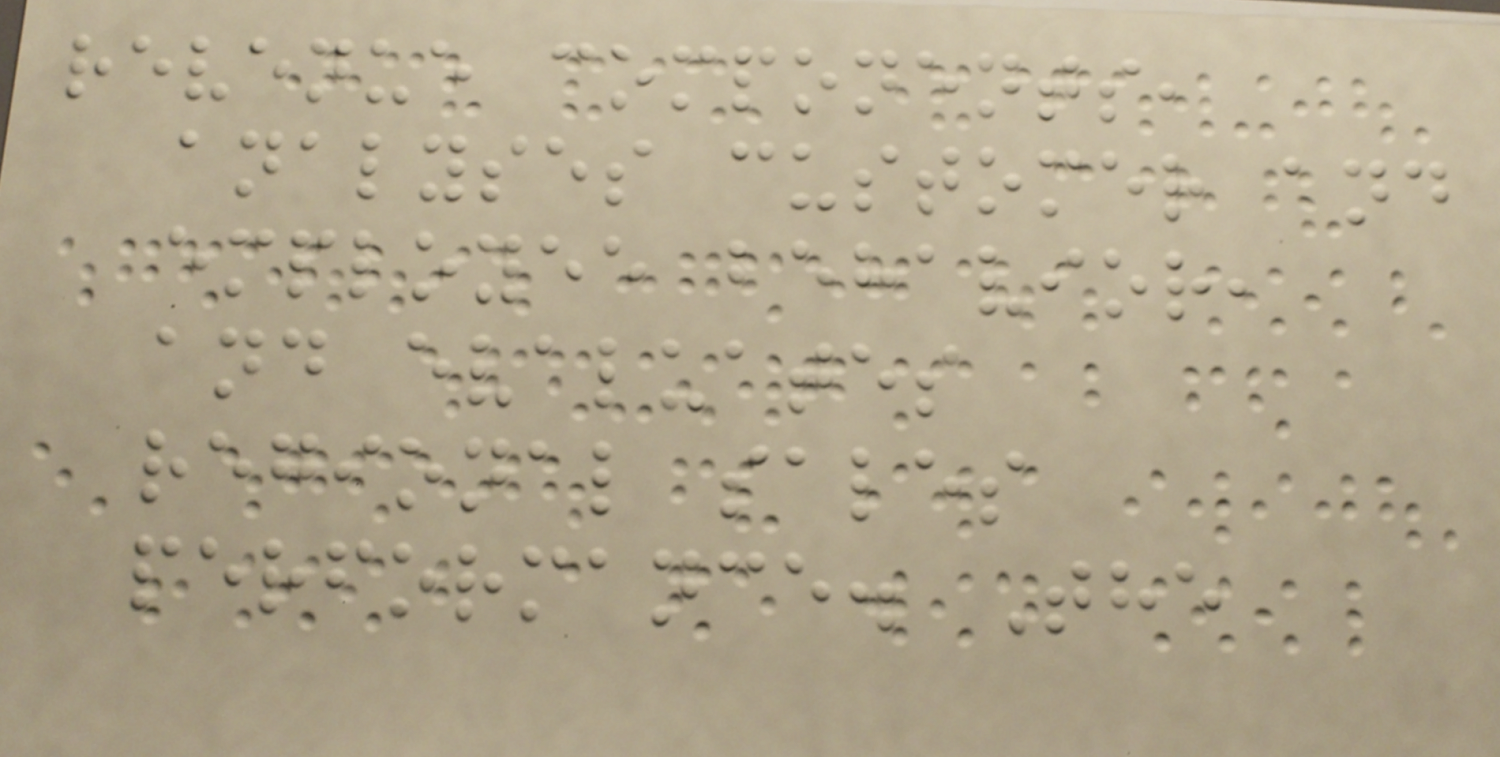revenue components,
analyses customer and
employee behavior,
and evaluates
regional sales
performance. The
